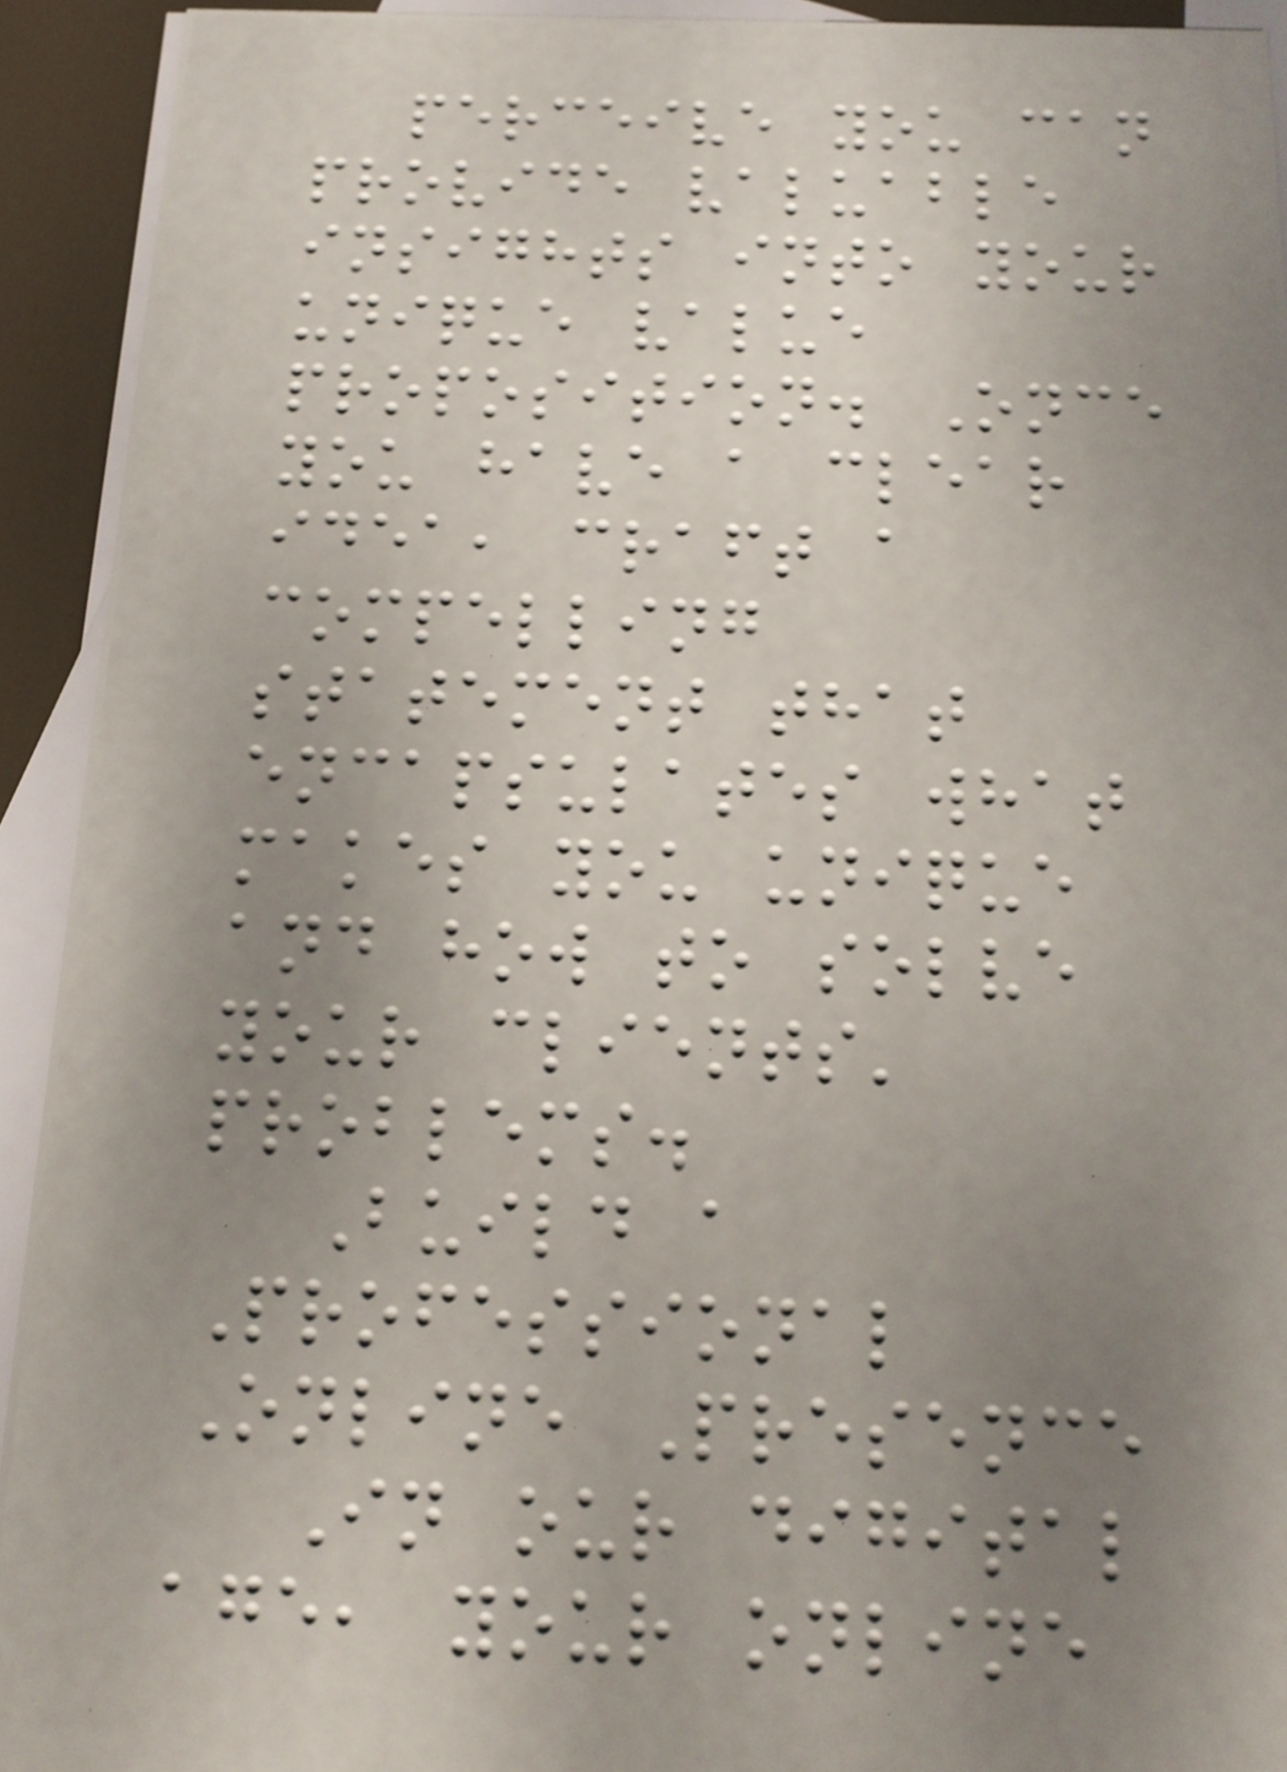perceive you can
provide valuable
insights into your
unique value
proposition. Once
you have a clear
idea, craft a
compelling
statement that
encapsulates what
makes you unique
and how to solve
your clients'
problems.
Build a
Professional
Online Presence
In our digital
age, your online
